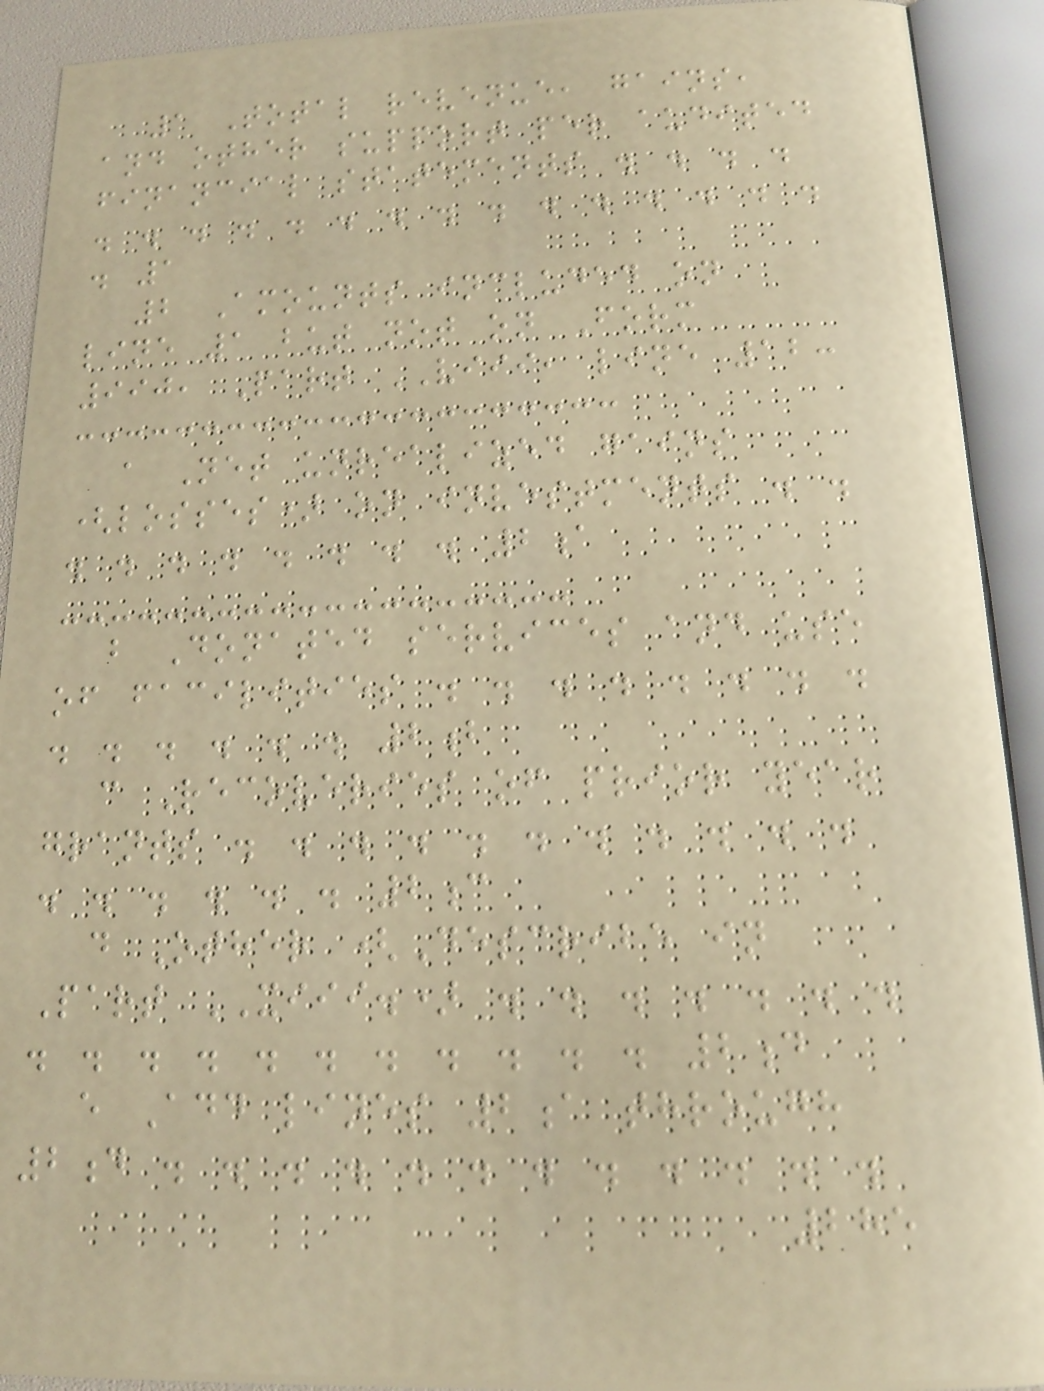1 Total revenue, gains,
and other support per audited
financial statements . . . .
. . . . . . . . . . . . . . .
. 1
2 Amounts included on
line 1 but not on Form
990, Part VIII, line 12:
a Net unrealized gains
(losses) on investments . .
. . . . . . . . 2a
b Donated services and use
of facilities . . . . . . . .
. . . . . . 2b
c Recoveries of prior year
grants . . . . . . . . . . .
. . . . . . 2c
d Other (Describe in
Part XIII.) . . . . . . .
. . . . . . . . . . . 2d
e Add lines 2a through
2d . . . . . . . . . . . .
285
